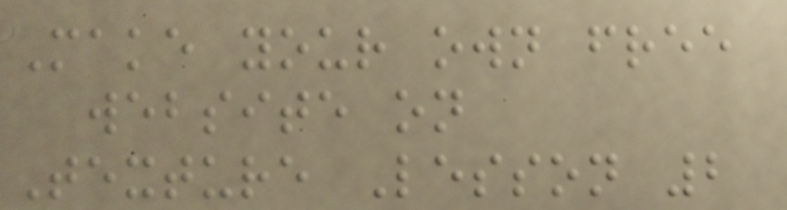Make your own free
website on
Texture Lesson 2
